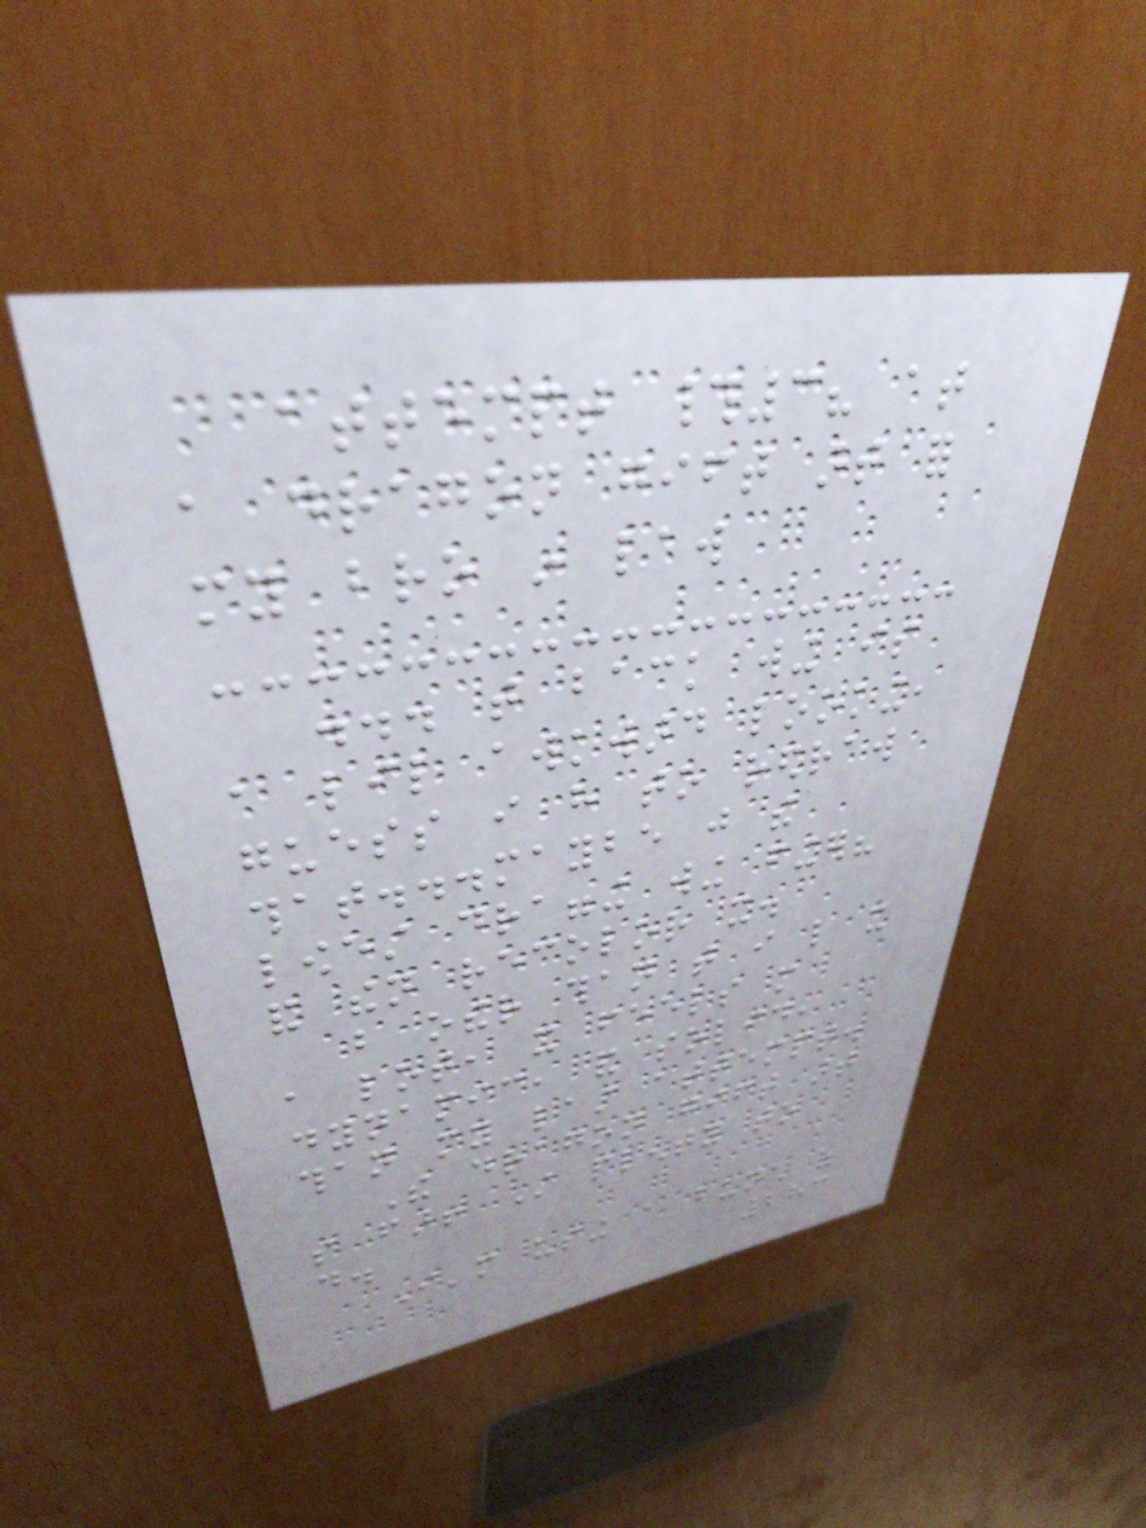attempt #3? at
a dragon gift art for
my bro in law
... that back wing is
a lil awkward looking,
guess i have to redraw
that...maybe just the
lowest dragging wing finger?
and then recolor it.
but other than that i like it
a lot, it feels more
dynamic, and solid,
than my last attempt.
The dragon gift art
so far! Still plenty to
do.
I'm using a bunch of
283
